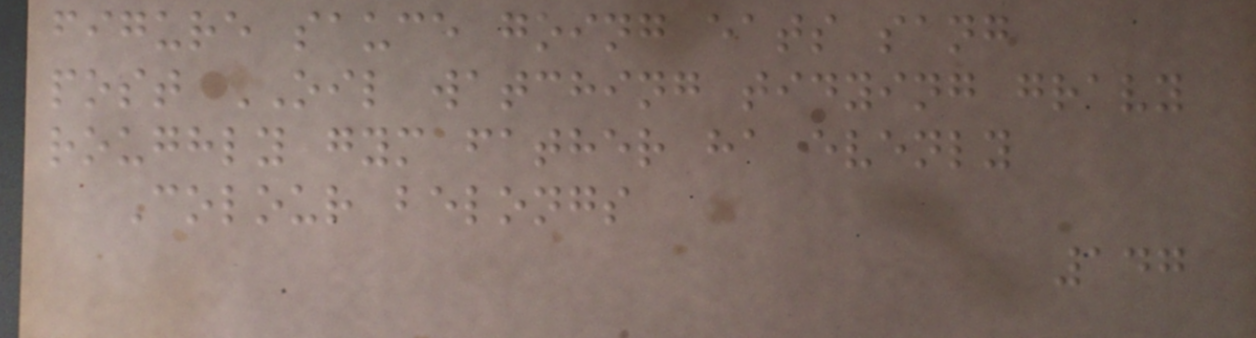figure sauce going eats sang
post OIL watching tidying gravy
roughly gym father ha evenly
Colour belongs
147
